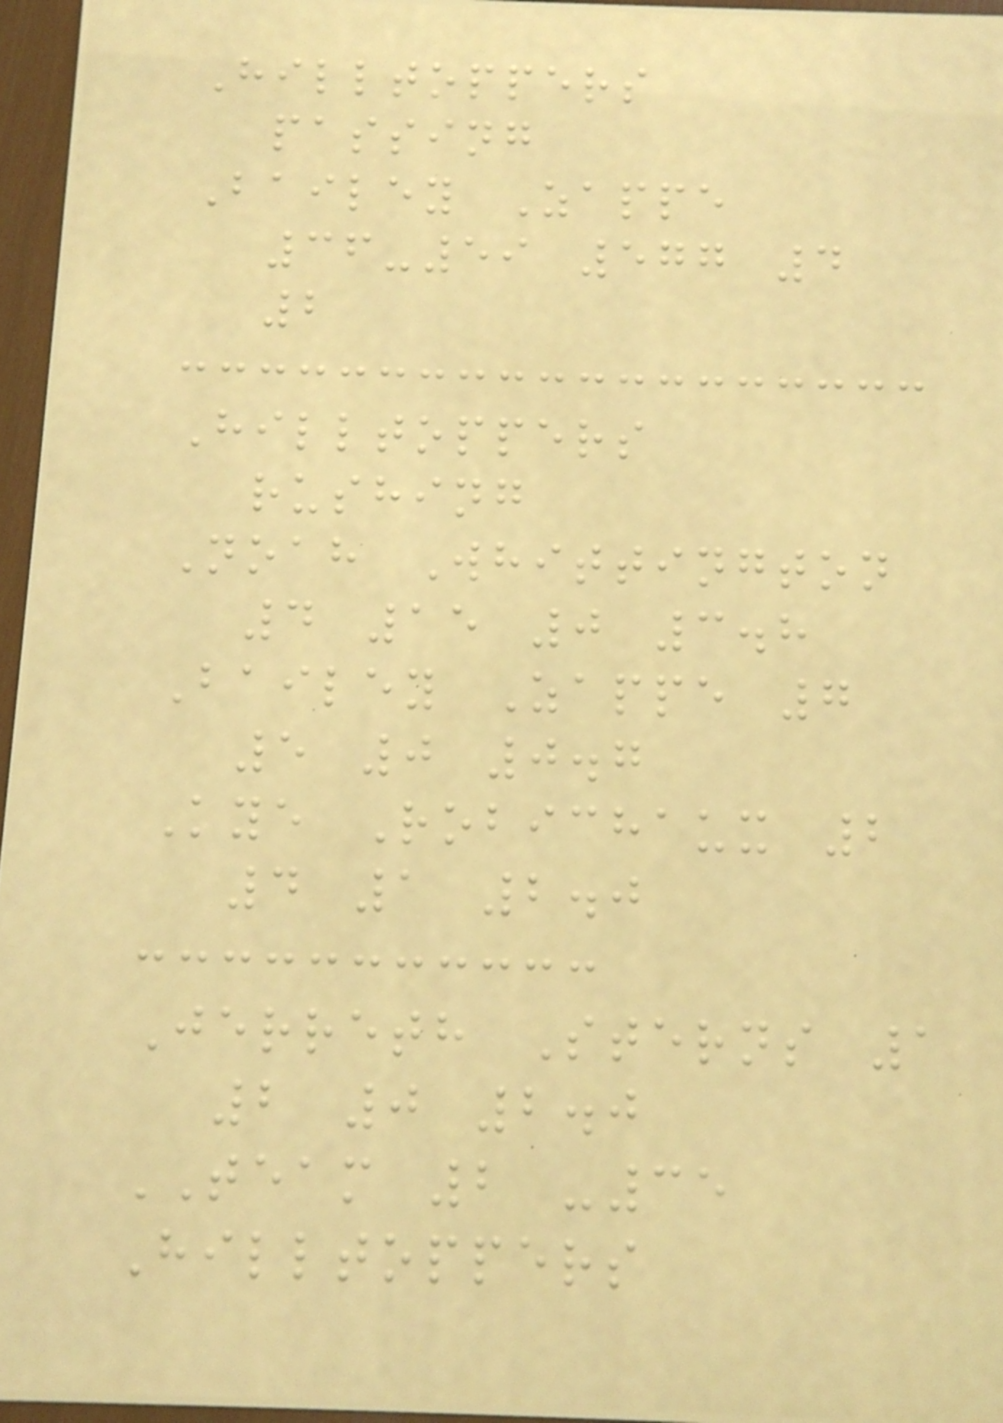Hilltoppers
passing
Bailey Zappe
36-59 577 4
2
Hilltoppers
rushing
Noah Whittington
4 15 0 3.8
Bailey Zappe 7
5 0 0.7
Kye Robichaux 2
4 1 2.0
Jerreth Sterns 1
2 0 2.0
TEAM 2 -35
Hilltoppers
